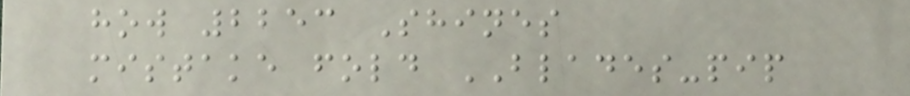how 2253 Shines
mistake fold BLADES-pip
